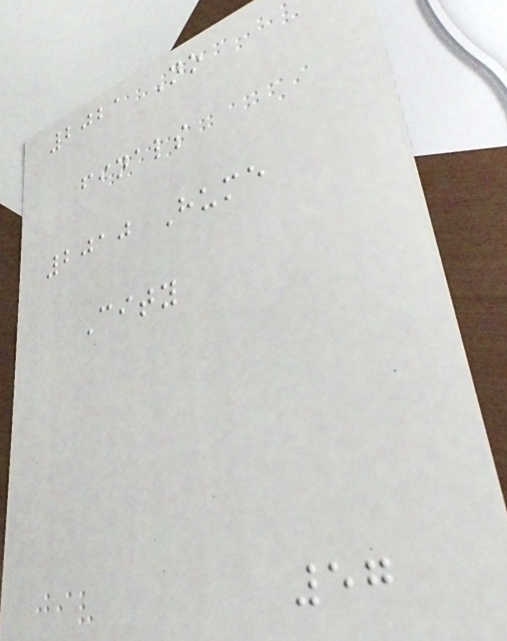2021 No
finals
2010 Hume
City
57
